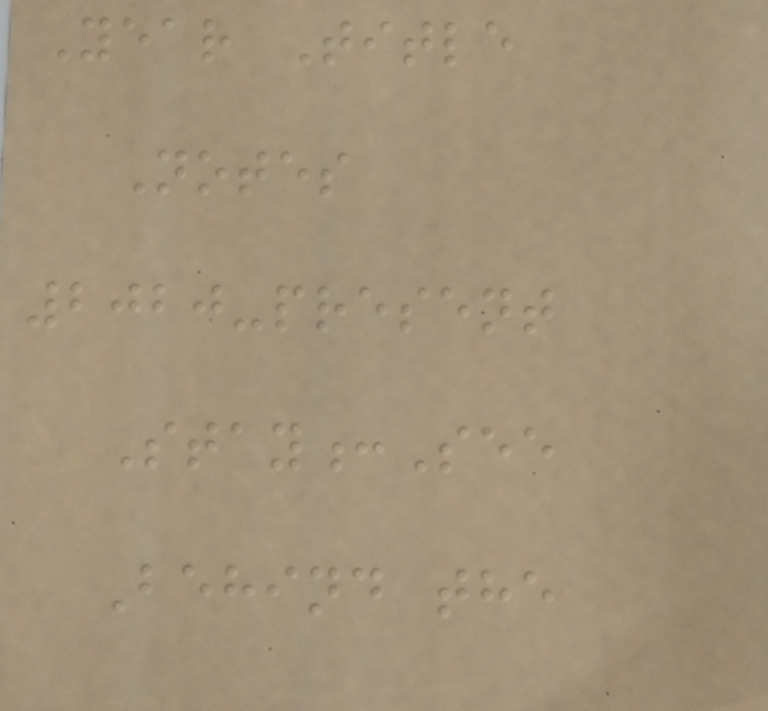Year Title
Notes
2020-present
Stay:See
Behind the
